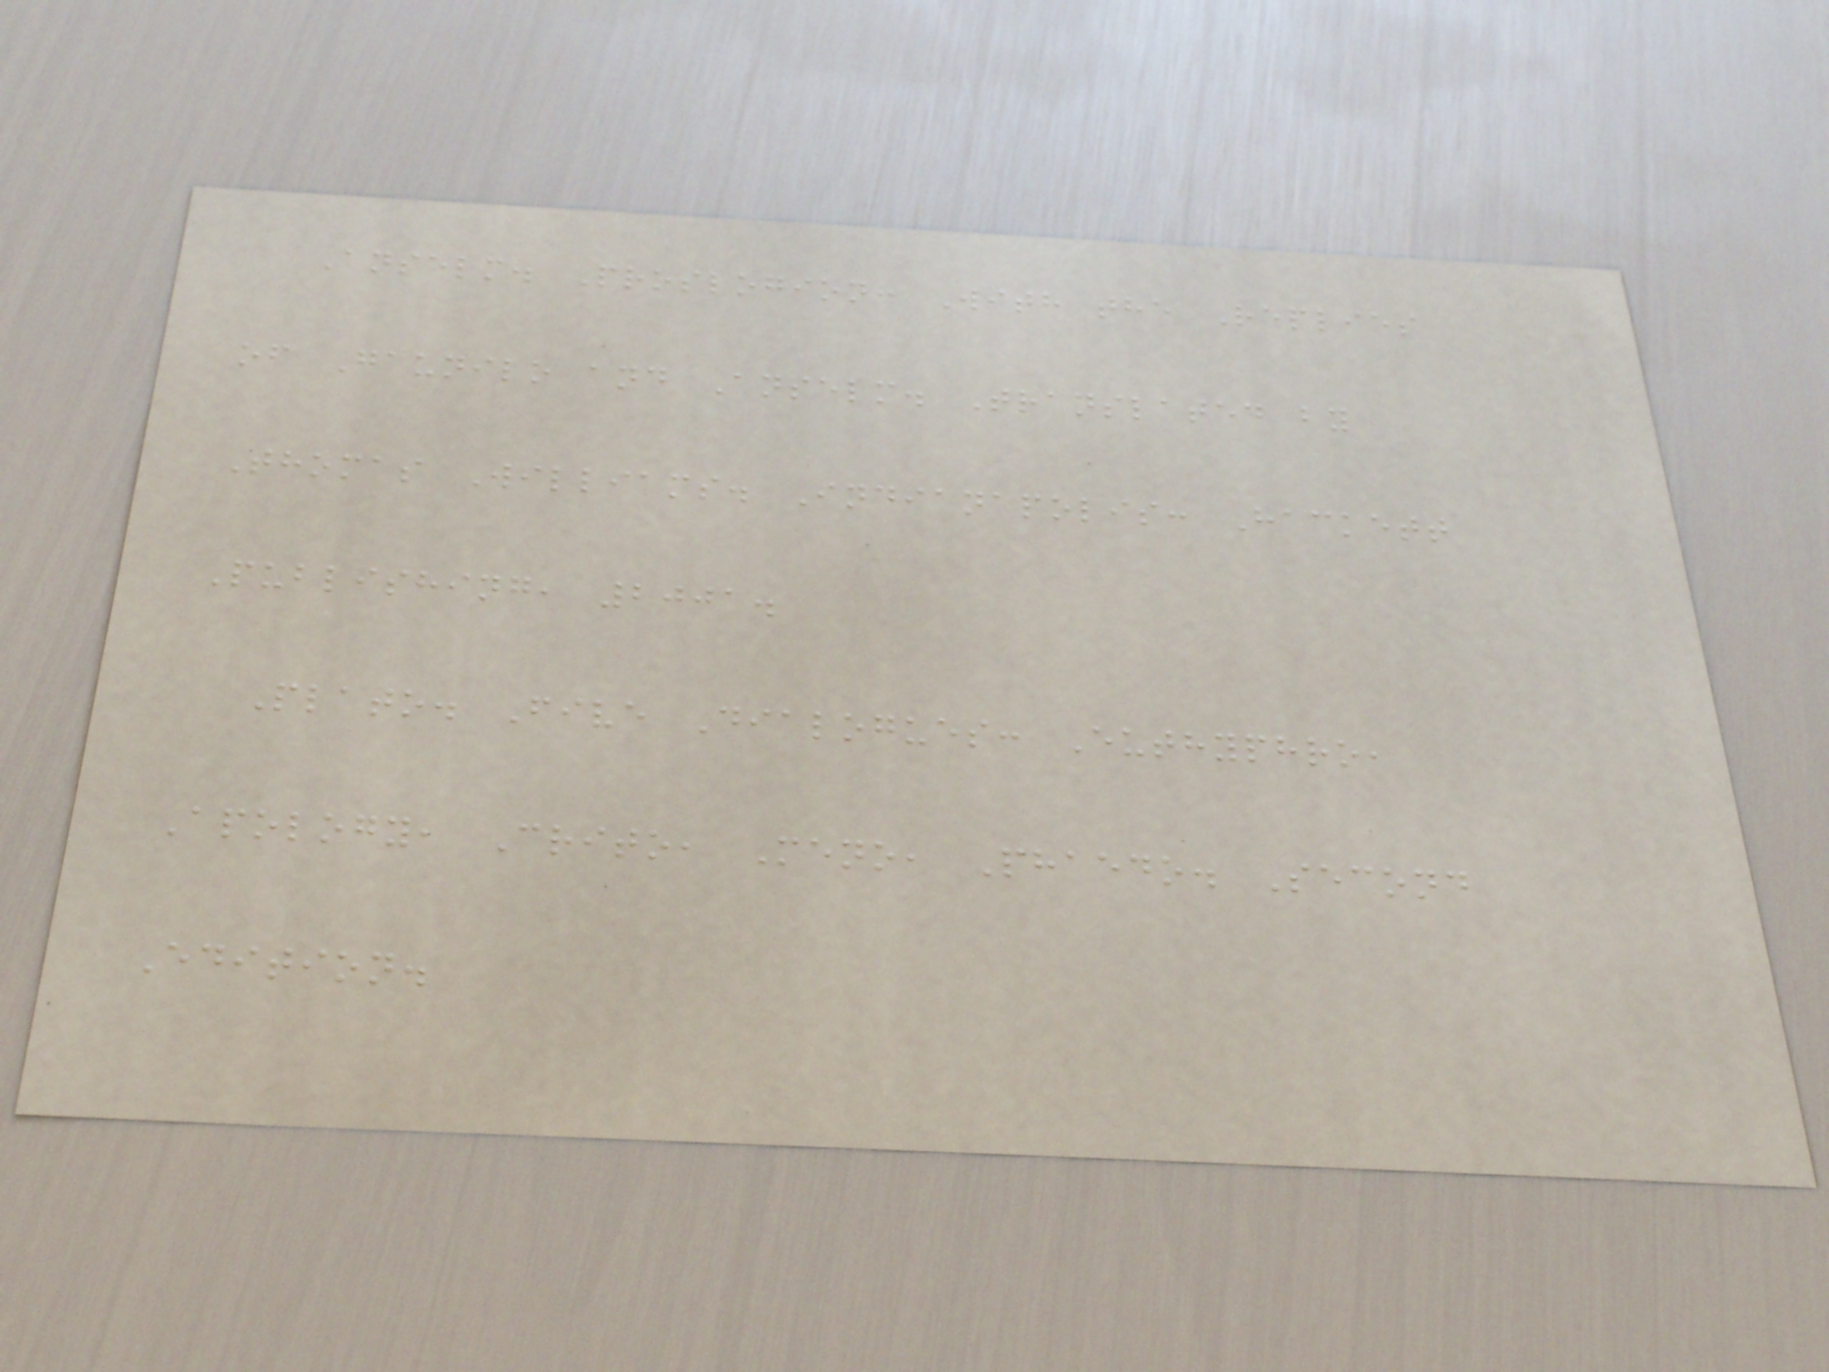Anselm. Proslogion: With the Replies
of Gaunilo and Anselm. Translated by
Thomas Williams. Indianapolis: Hackett
Publishing, 2001.
Plato. Five Dialogues: Euthyphro,
Apology, Crito, Meno, Phaedo. Second
Edition.
